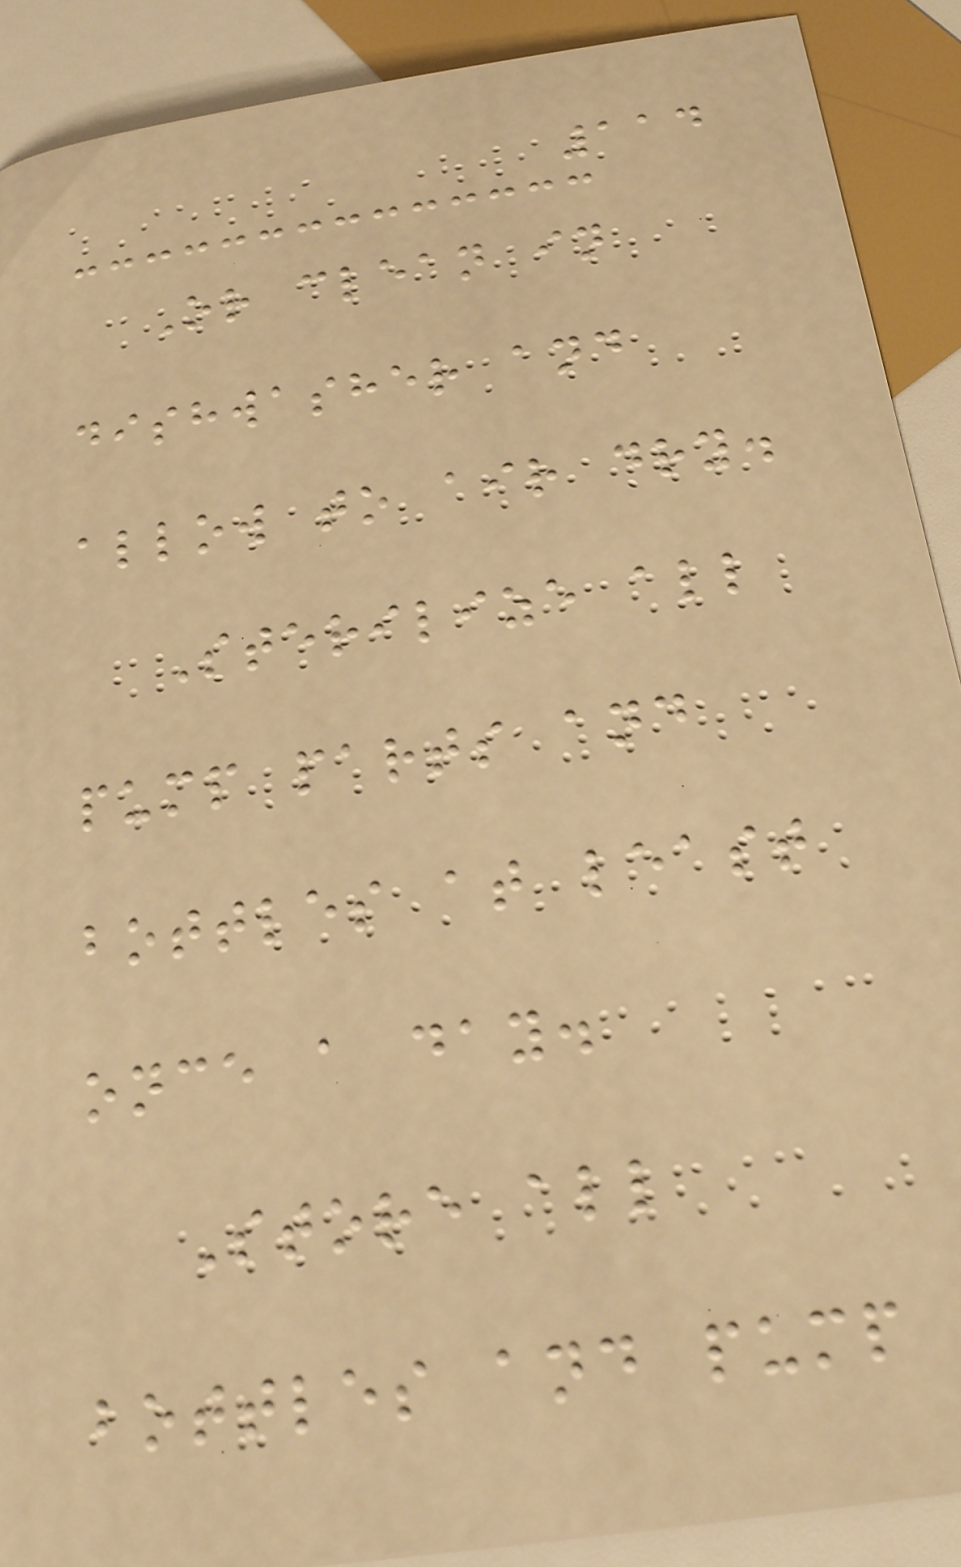114
Or clean in
dishwasher and
allow to air dry.
Sterilize all
pump parts and
bottles at least
once a day.
Store all
bottles and pump
